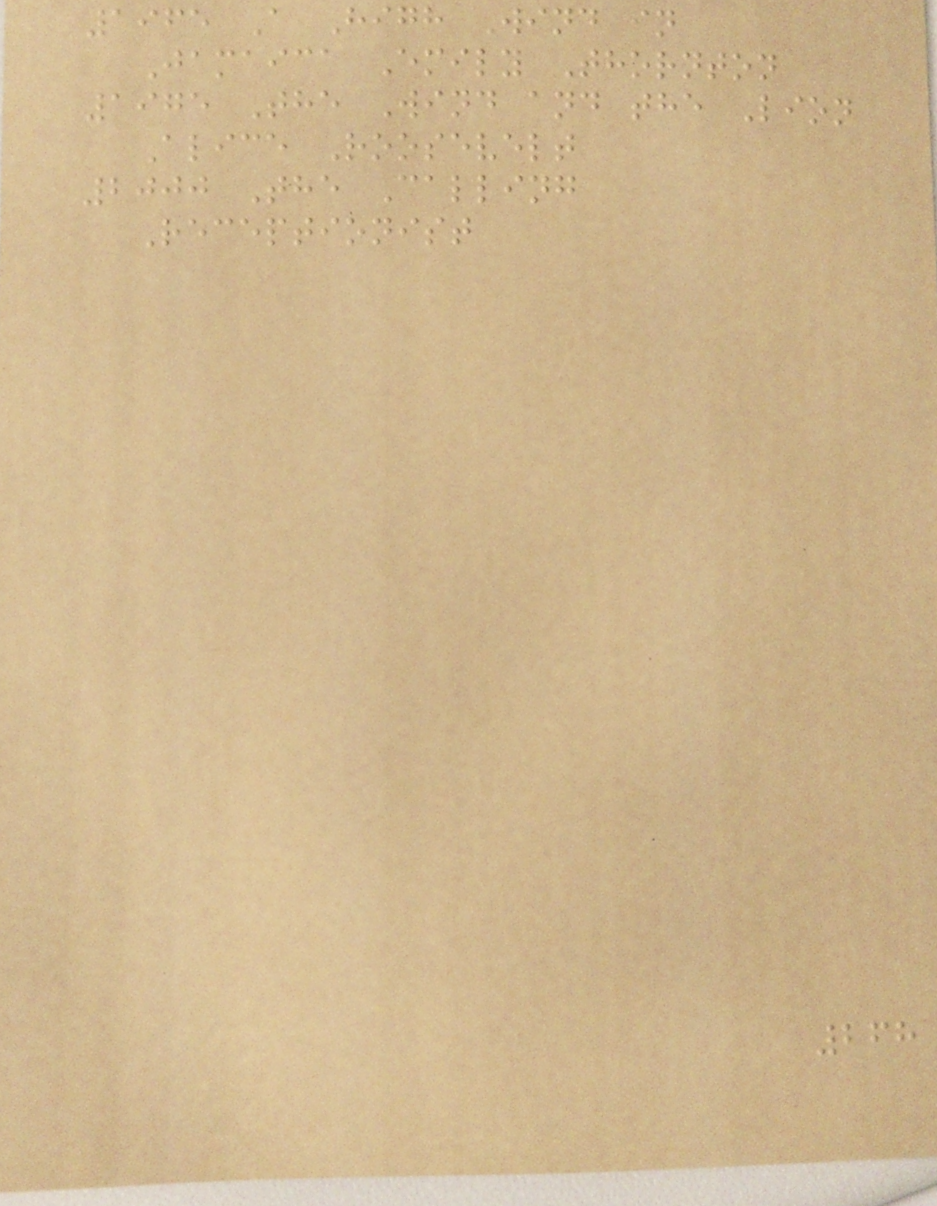1965 A High Wind in
Jamaica Emily Thornton
1975 The Wind and the Lion
Alice Roosevelt
2000 The Calling
Receptionist
268
